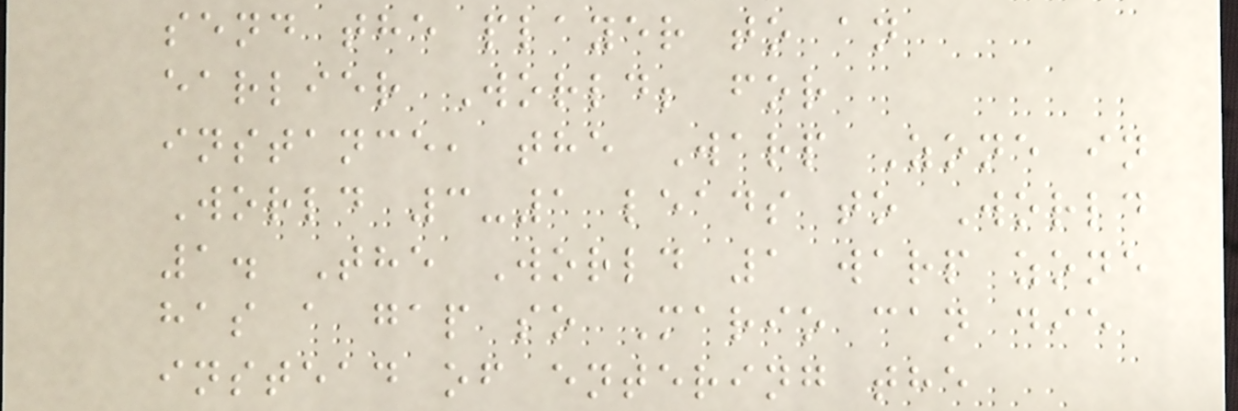send the player to an
earlier World; for
instance, the Warp Zone in
World 3-1 leads to World
1. The World 1 warp zone
has a gap so Mario can die
instead of entering the
